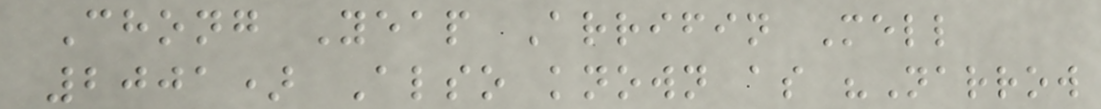Chong Yeap Arrifin Mell
2001) Also known as "Narrow
